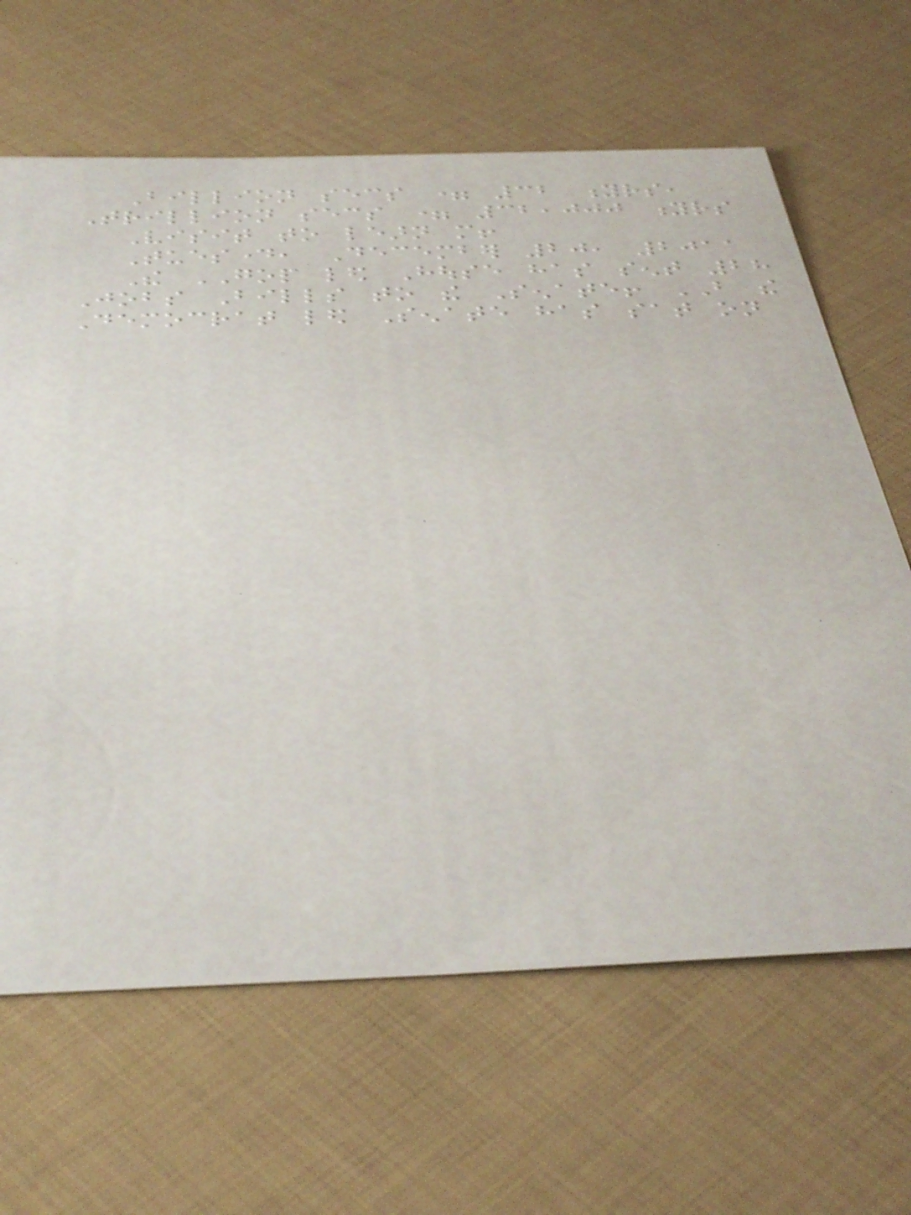Billion secs = 32 yrs,
Trillion secs = 32,000 yrs
Visit to learn more!
Tuesday, December 20, 2011
The GOP led House has sent 28
Jobs Bills to the Senate! BUT the
Democrat led Senate has sat on
